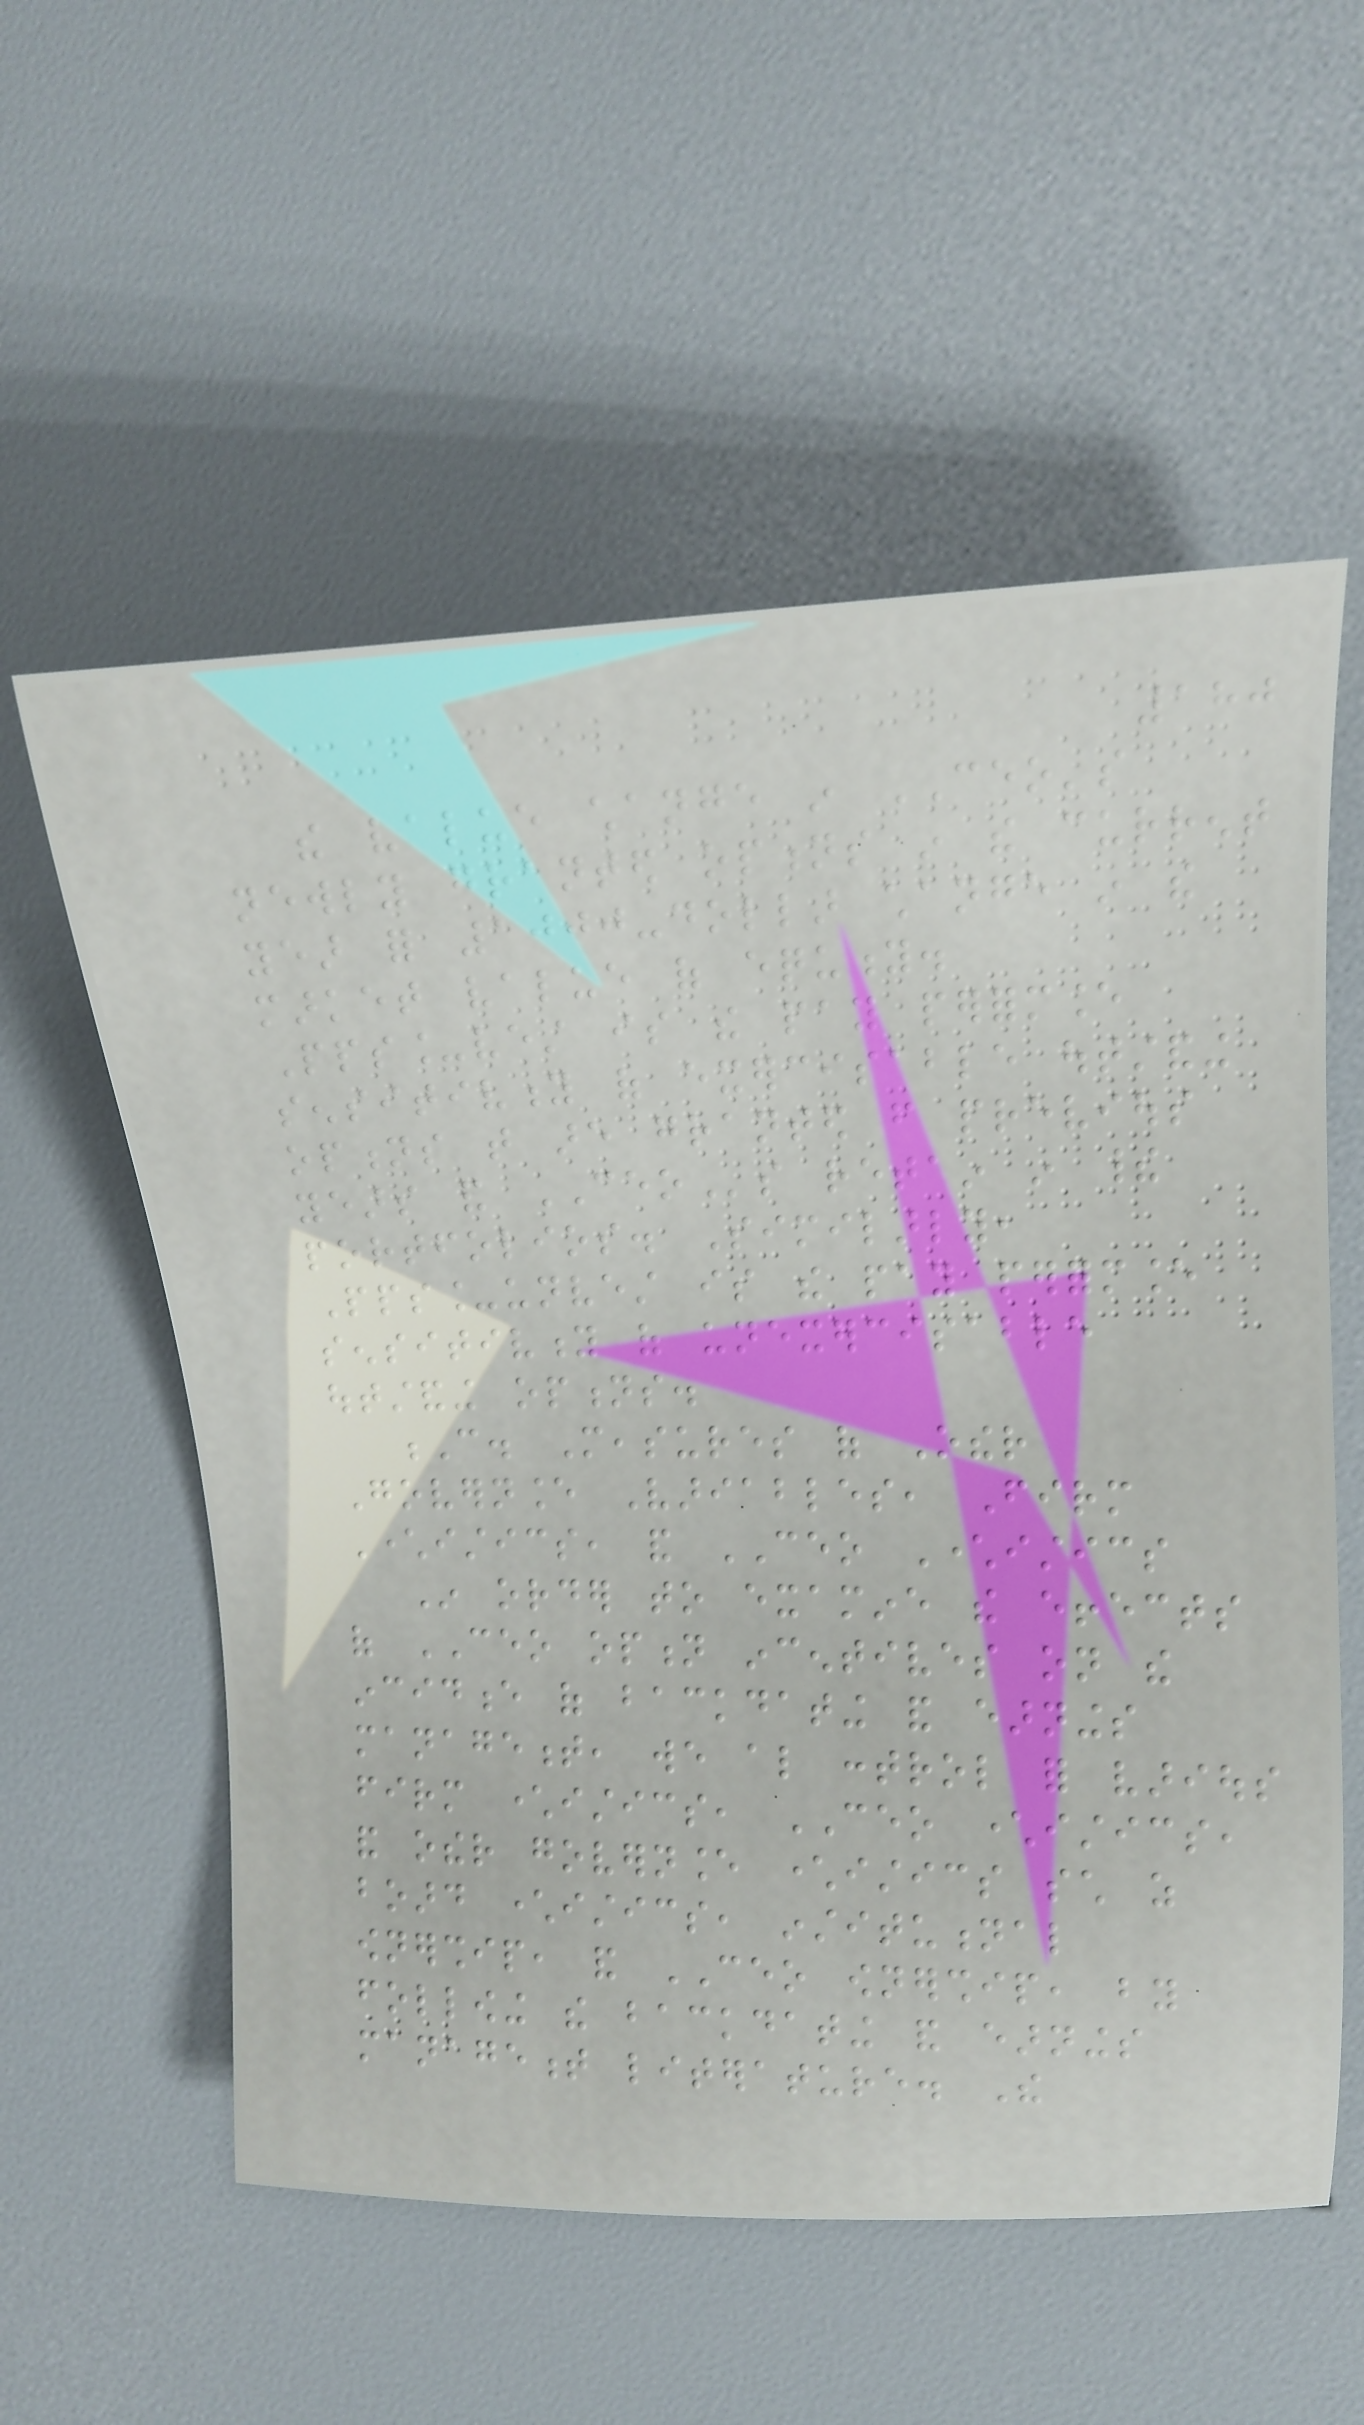180
the value change in CEO's
newly granted options in the current
year for 1000-dollar change in the
market value of equity.
Pps_vest is the pay performance
sensitivity of exercisable outstanding
options that are granted from previous
years and CEOs retain in their
portfolios. Similarly,
Pps_unvest is the pay performance
sensitivity of unexercisable
outstanding options.
C. Measures of Other
Governance Variables, Firm
Characteristics, and CEO Characteristics
In order to examine the effects
of CEO option incentives on the
incidence of backdating and earnings
management, we also control for various
firm characteristics, CEO characteristics,
and other governance characteristics such as
board characteristics, institutional
ownership, and CEO ownership, by
following the backdating and earnings
management literature. The
